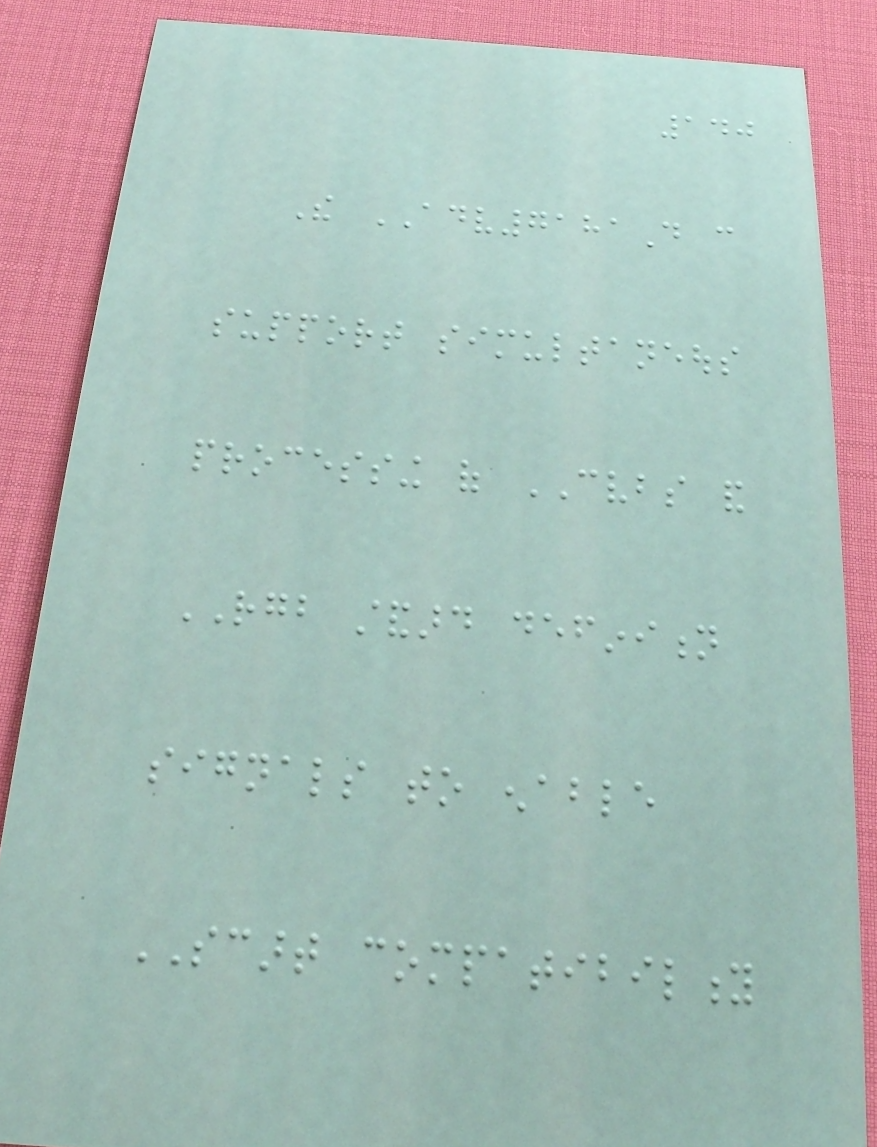140
The ADV7181D can
support simultaneous
processing of CVBS and
RGB standard definition
signals to enable
SCART compatibility
